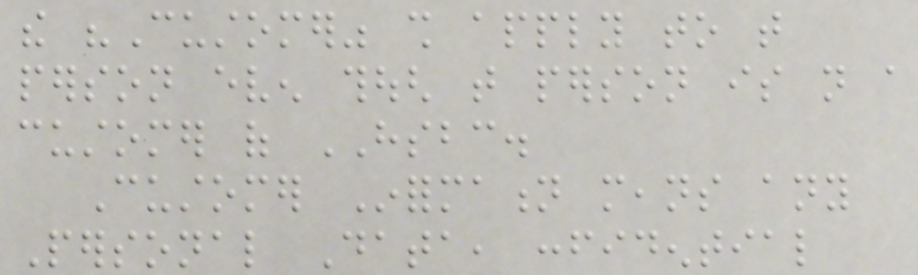the "Customer" shall apply to that
person even though that person is not a
customer of HSBC.
Customer Information means any
Personal Data, confidential
